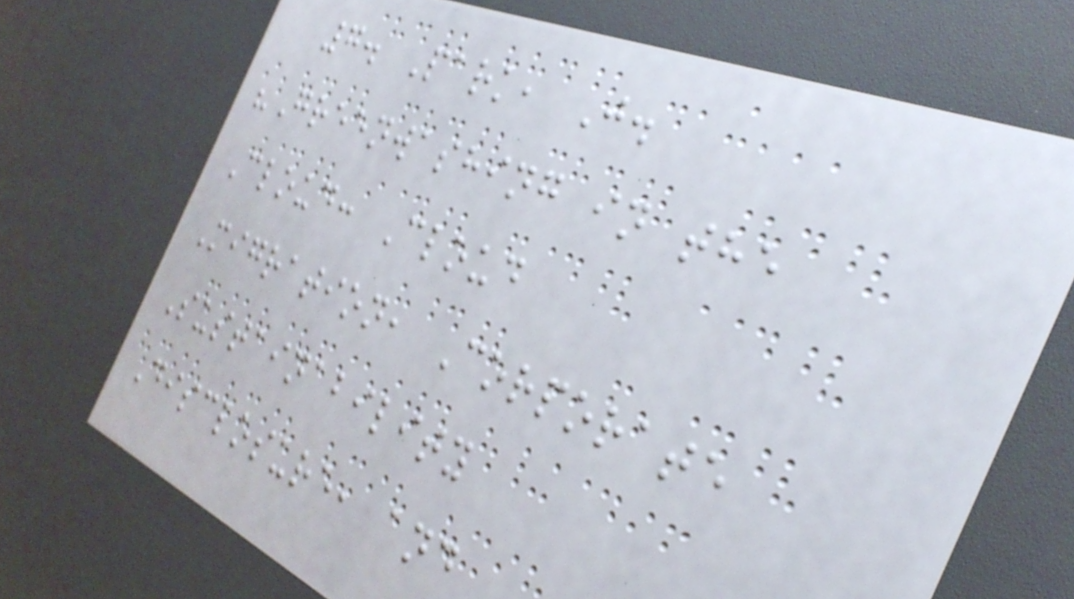7. Park, J.
"Greenwashing in the
Cloud: Cloud
Migration, Corporate
Sustainability
Disclosure, and
